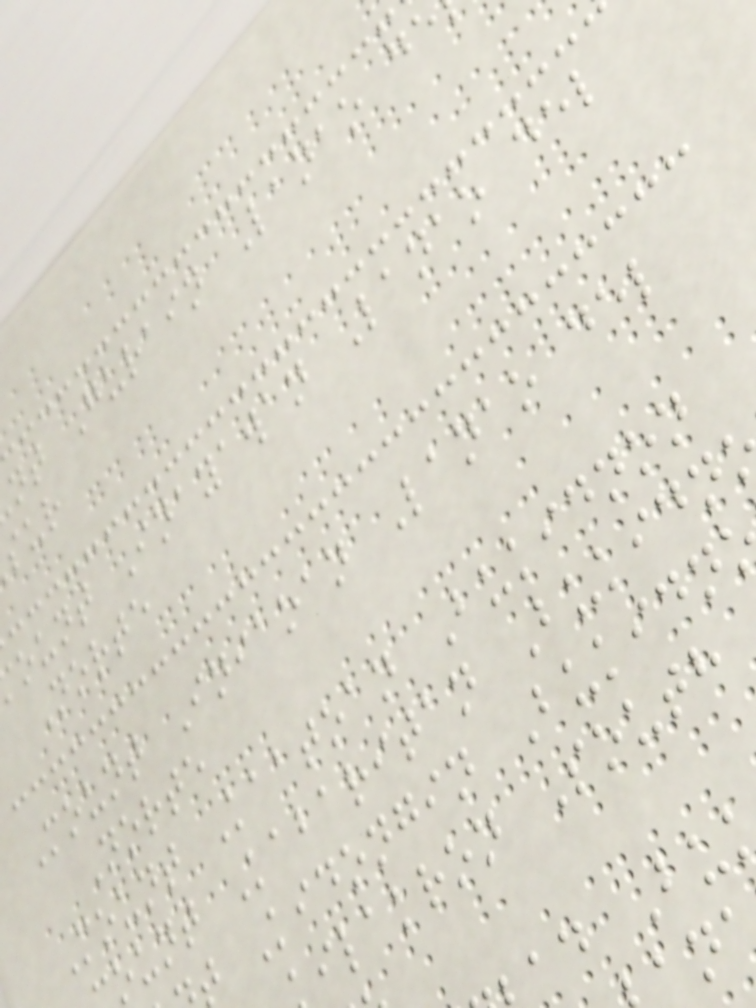nt Gurain Lanao de
ount Inayawan Lanao del
Norte
Mount Iniaoan Lanao del
Norte
Mount Kaatoan Bukidnon
ount Kabaritan Bukidn
t Kidongin Bukidn
ilakron South
